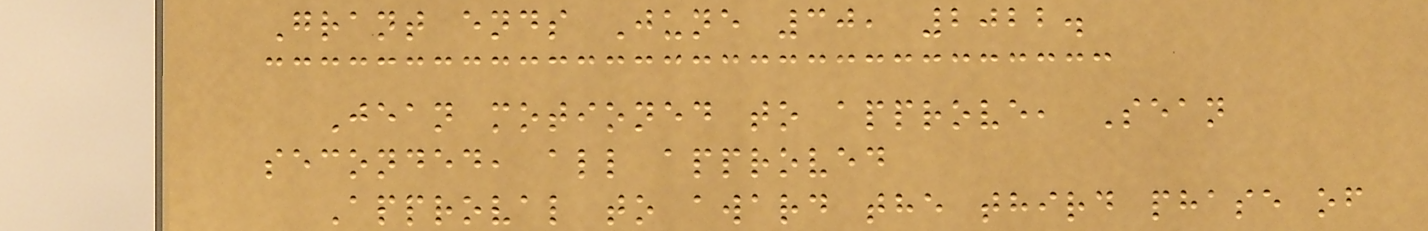Grant ends June 30, 2022.
Jean motioned to approve, Sean
seconded, all approved
Approval to award the third phase of
